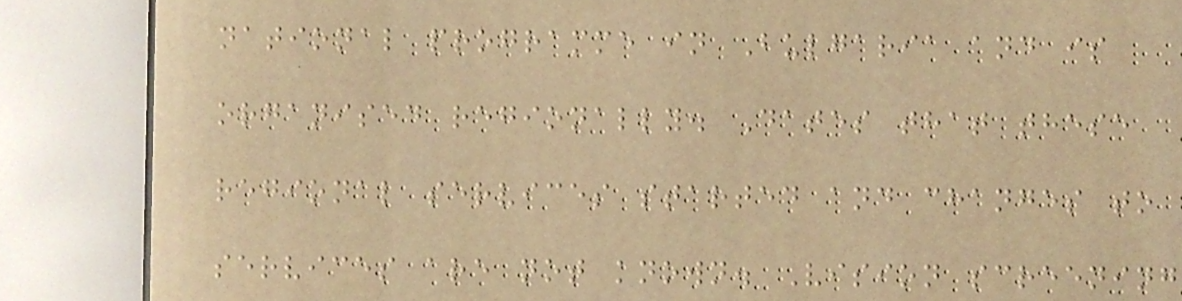national programme in Bulgaria and is
organised regionally. Dates that these
regional services started and changes to
services are not known. Vision screening
